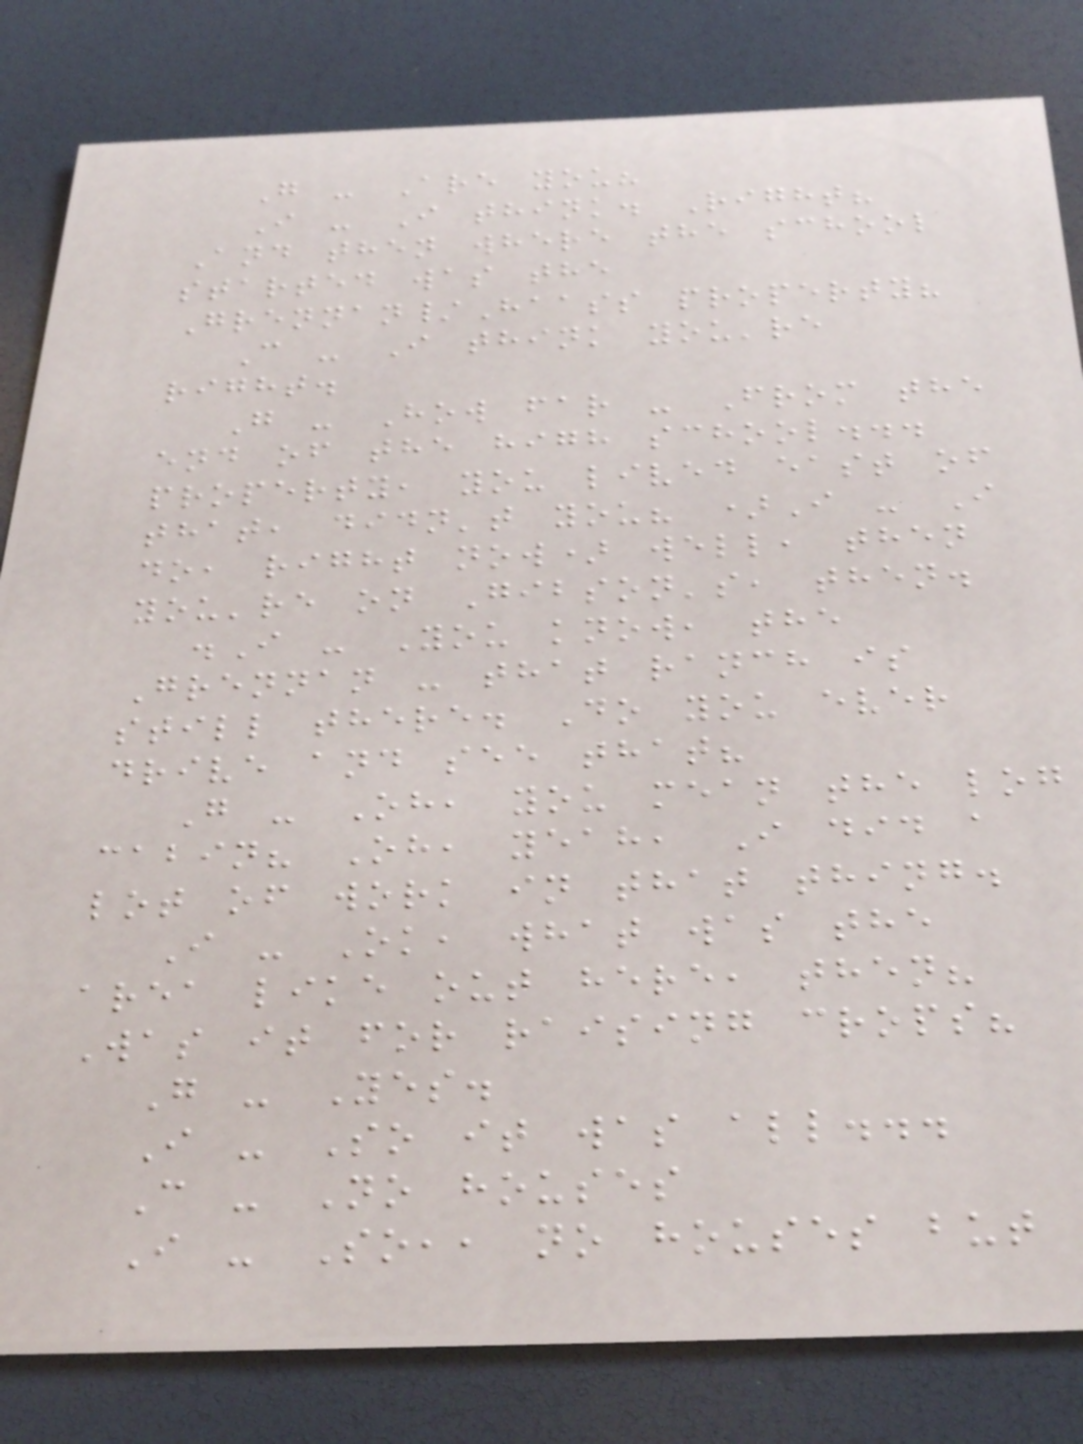G - Are you?
I - I think. Right?
And then where the school
started was the
Grennan/Haass property?
C - I think you're
right.
G - How far - From the
end of the high school...
property, you lived east of
that, didn't you? )I - I
do, right now) well, then
you're on Gibson's, then.
.I - You know, the
Grennan - that ranch is
still there. Do you ever
drive and see that?
G - Oh, you mean the log
cabin? Oh, yeah, I did a
lot of work in that thing.
I - Ok, what was the
area like out here, then?
Was it for raising crops?
G - Yes.
I - So it was all...
C - No houses
I - So,, no houses but
